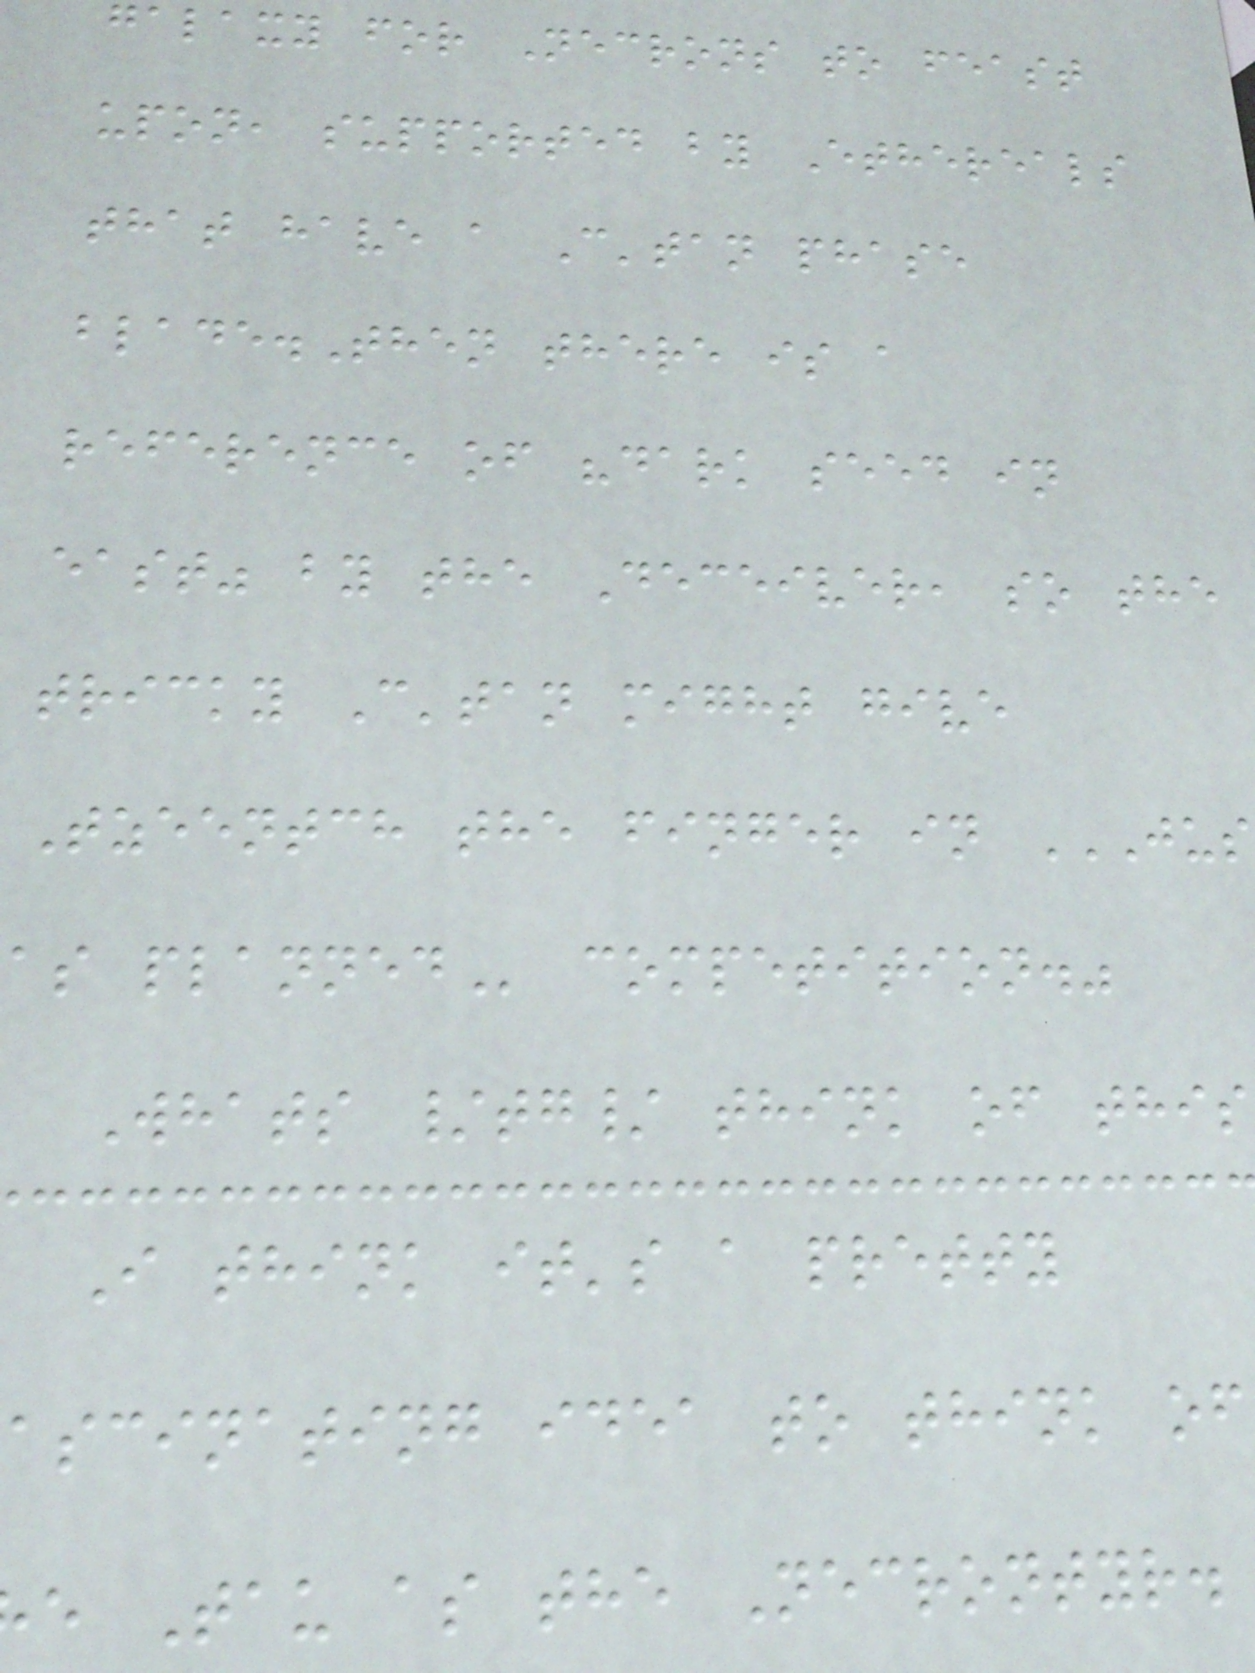galaxy for Necrons to feast
upon, supported by Ethereals
that have a C'tan phase
blade.Then there is a
reference of "dark seed in
east" by the Deceiver, so the
tricky C'tan might give
Tzeentch the finger in
Whats /tg/ think of this
I think it's a pretty
ascinating idea to think of
e Tau as the Necrontyr.
